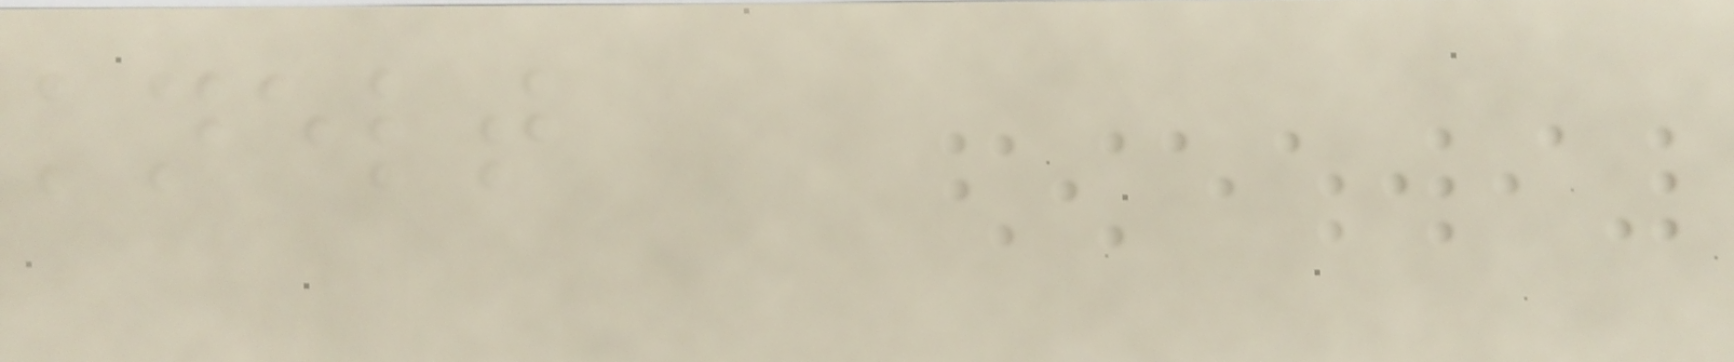knelt
